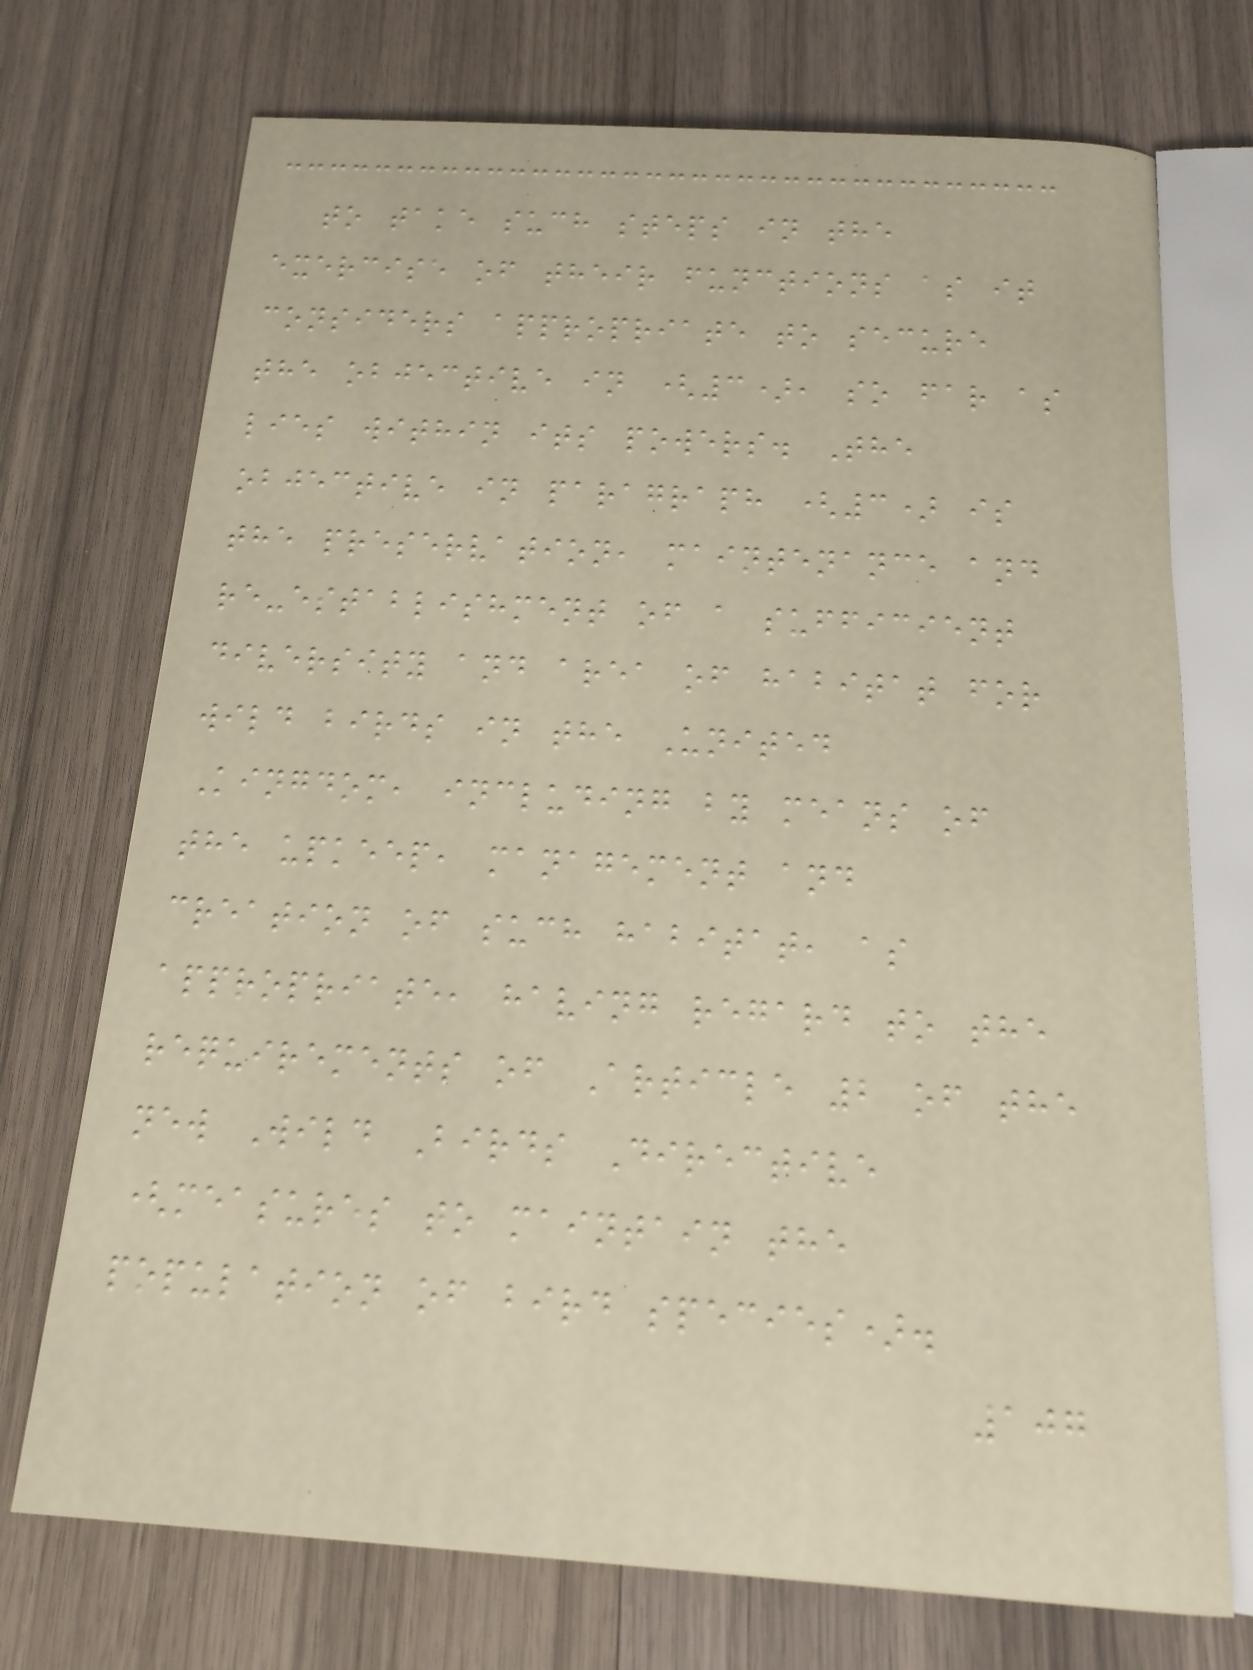to take such steps in the
exercise of their functions as it
considers appropriate to secure
the objective in (3), so far as
lies within its powers. The
objective in paragraph (3) is
the preservation, maintenance and
re-establishment of a sufficient
diversity and area of habitat for
wild birds in the United
Kingdom, including by means of
the upkeep, management and
creation of such habitat, as
appropriate, having regard to the
requirements of Article 2 of the
new Wild Birds Directive
(measures to maintain the
population of bird species).
107
